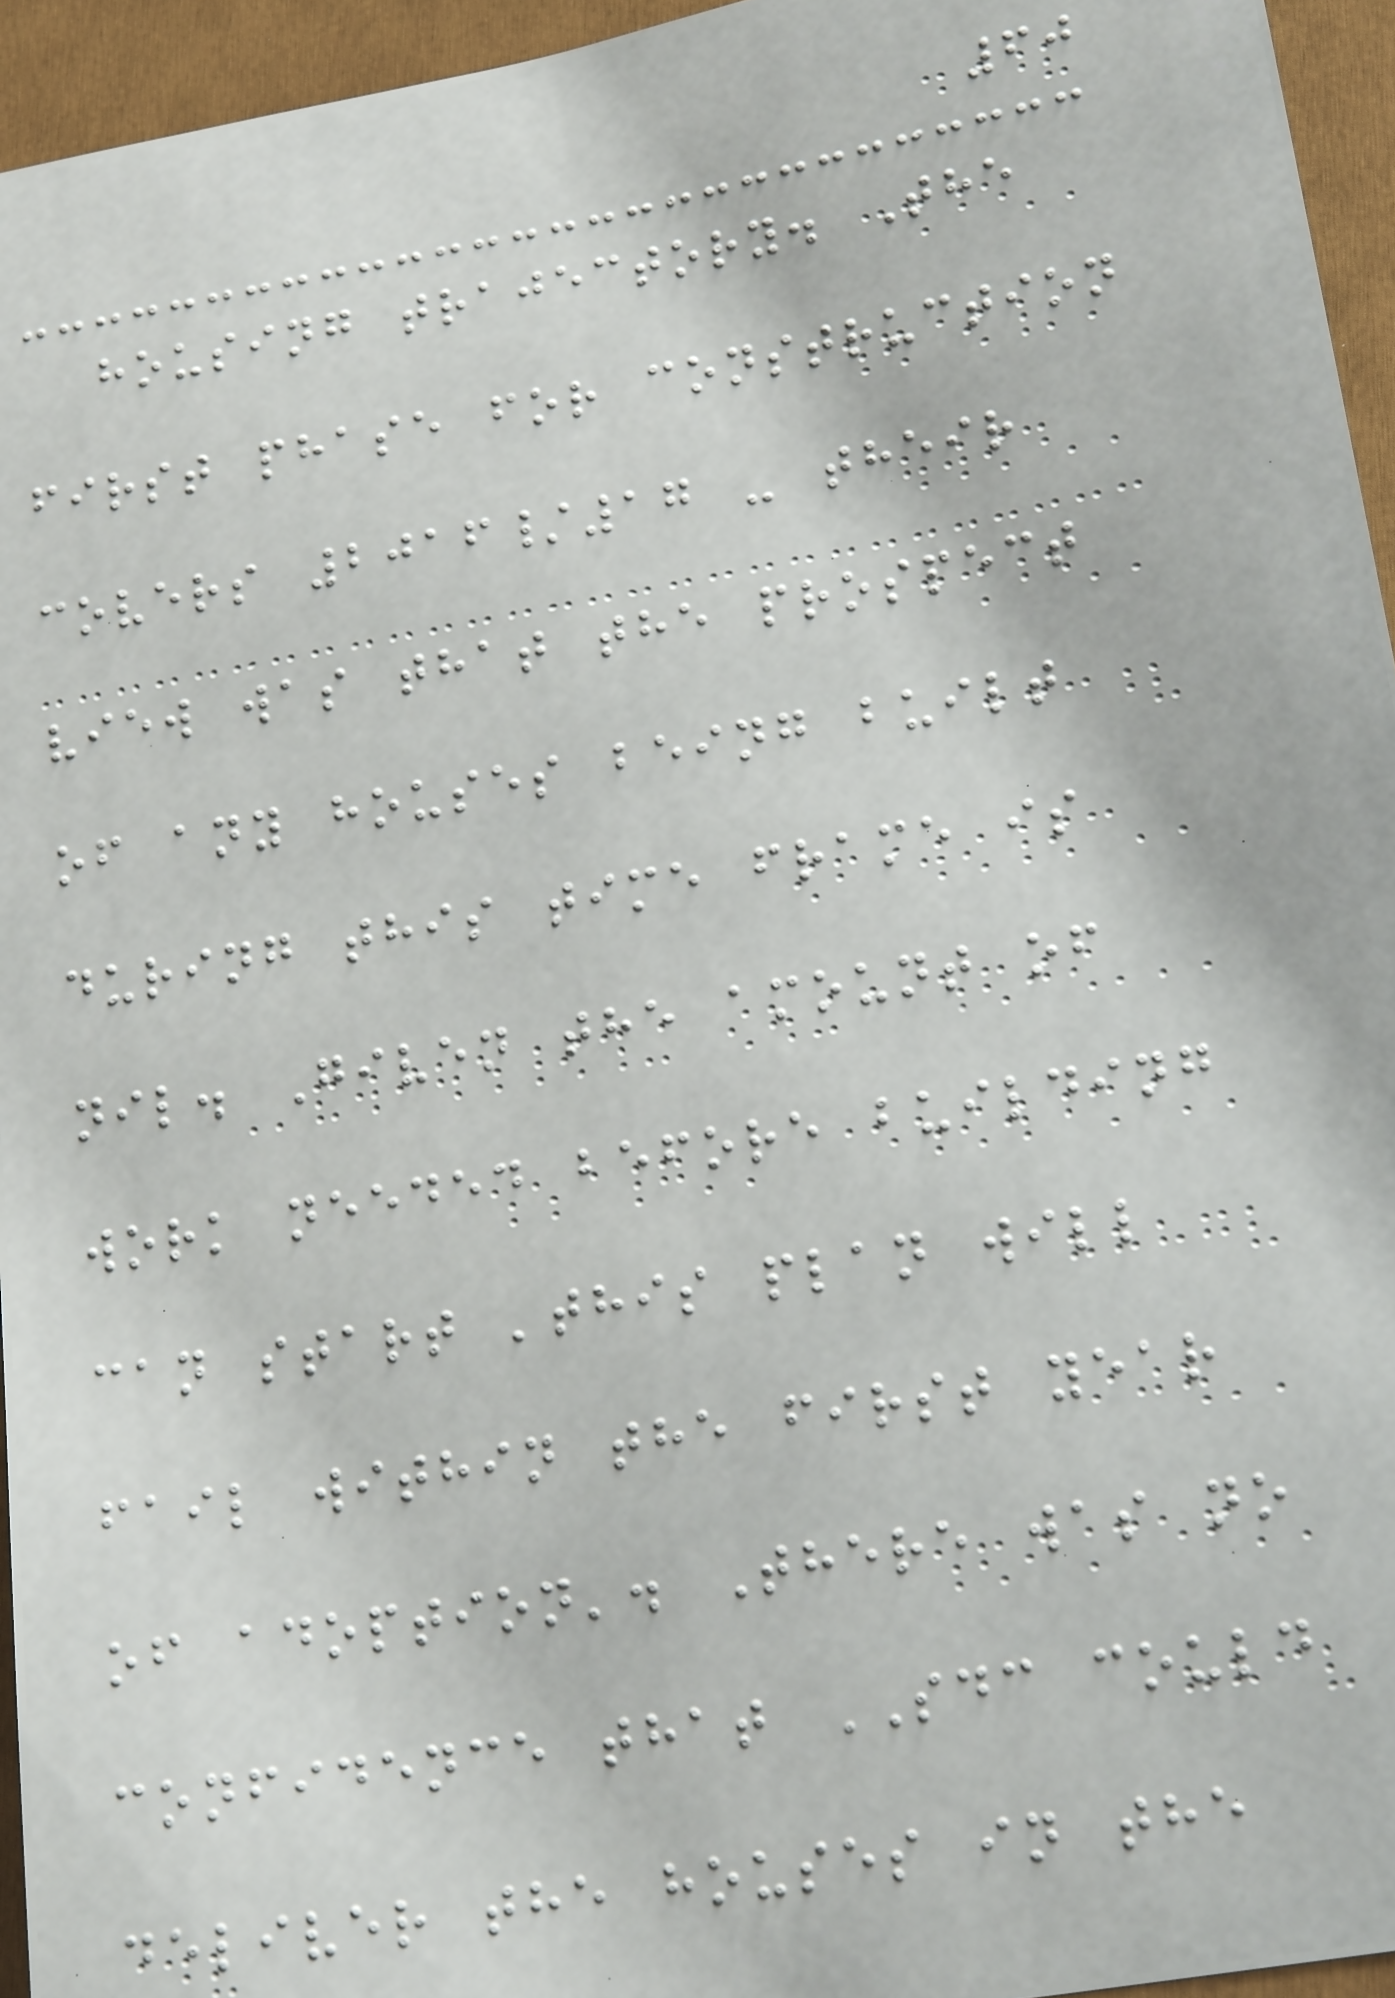60
housing trajectory. The
first phase for construction
covers 2016/17 - their
view was that the prospect
of any houses being built
during this time frame is
nil. Given the amount of
work needed before building
can start 'this plan will
fail within the first year
of adoption'. There was no
confidence that SDC could
deliver the houses in the
